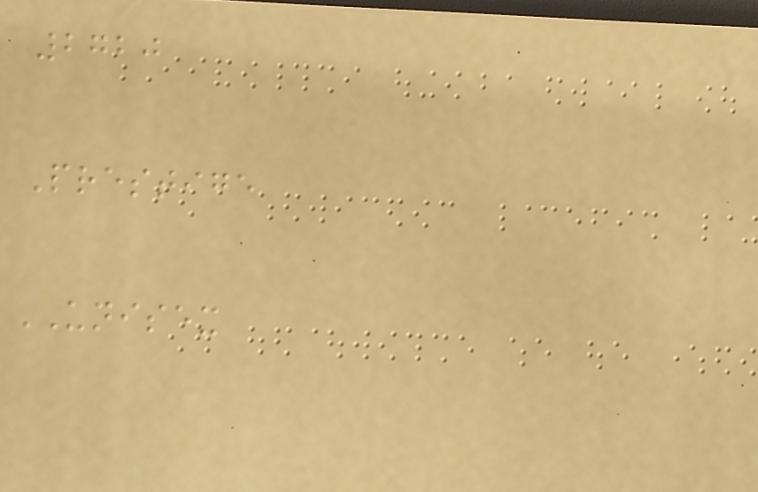2720
Prestige
UNISEX
